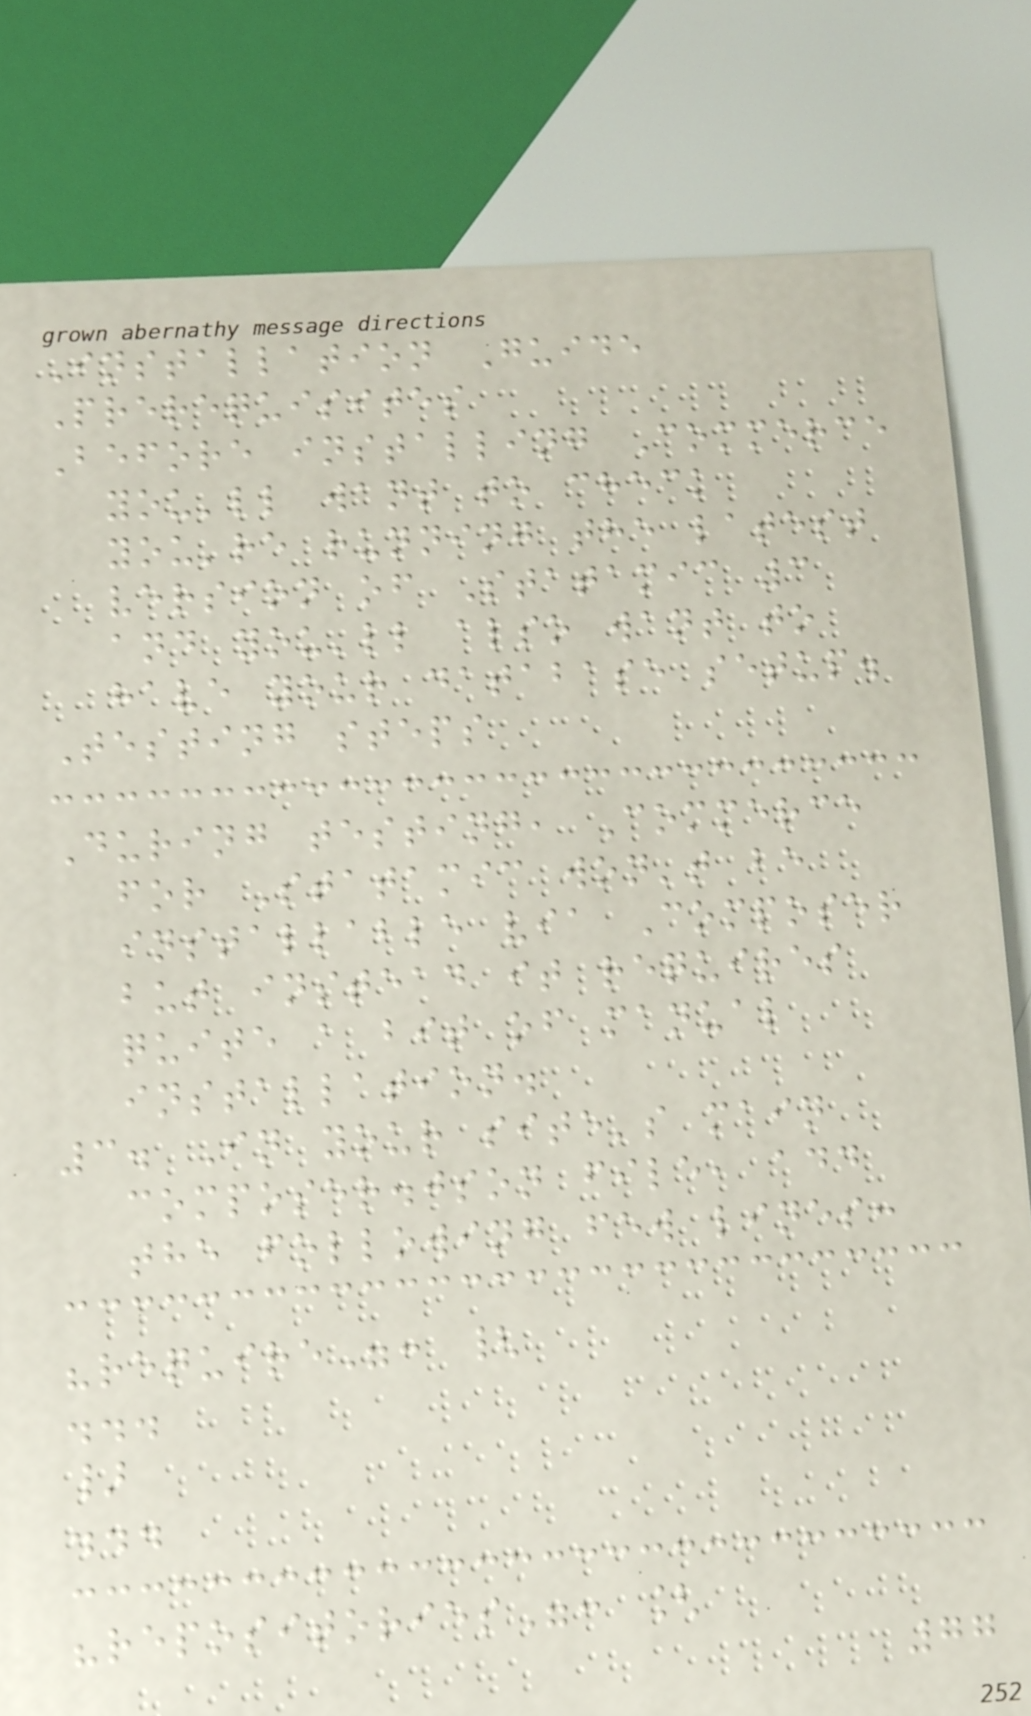Installation Guide
Prerequisites
Before installing Commerce
you'll want to check
you're running the latest
version of Statamic 3
and you'll also want to
have your database setup.
Testing steps
During testing, Commerce
for Statamic won't be
installable via Composer
but instead it requires
quite a bit of manual
installation.
3. In your site's main
composer.json file, add
the following few lines:
"require": {
...
}
...
"repositories": [
77
